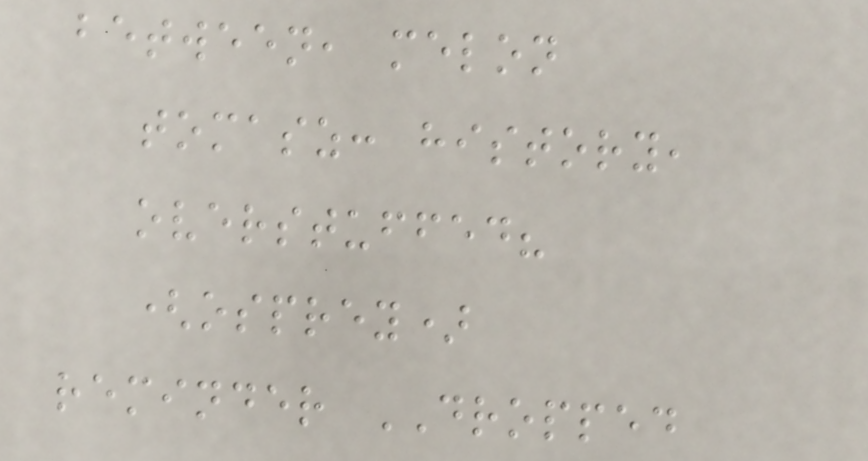between, melon
tomasz: history,
overstuffed?
(osprey)
reminder DROPPED
